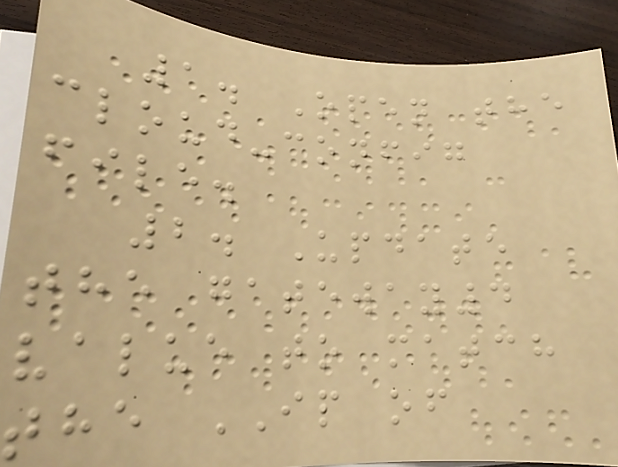1. Open the
cloud-config
file.
2. Update
the gateway4
value to match
the IP of
